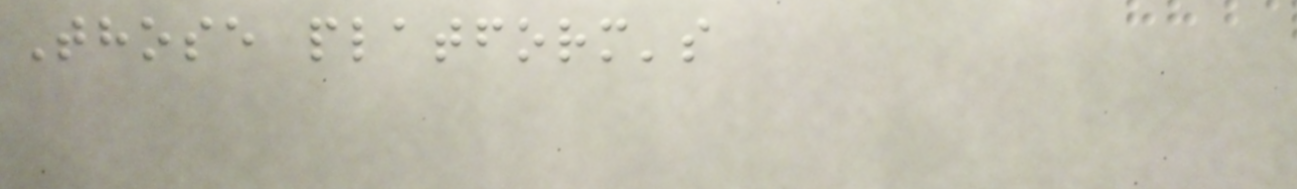Those platform's
